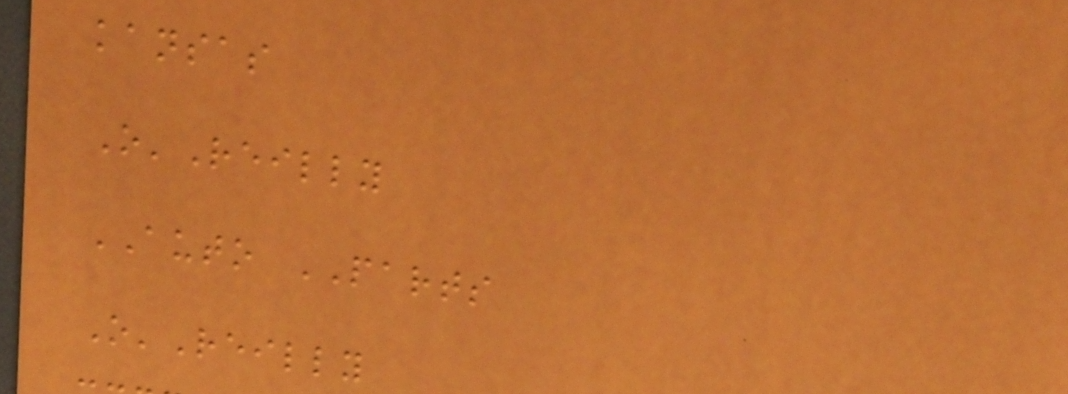kansas
O'Reilly
AUTO PARTS
O'Reilly
